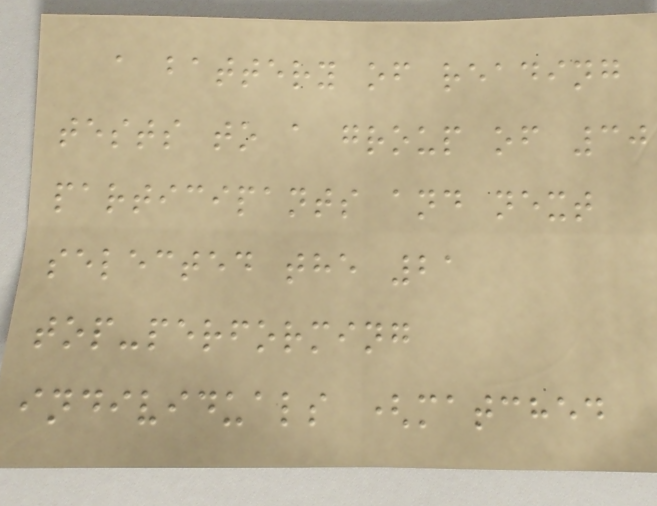a battery of reading
tests to a group of 30
participants and next
selected the 21
top-performing
individuals (matched
